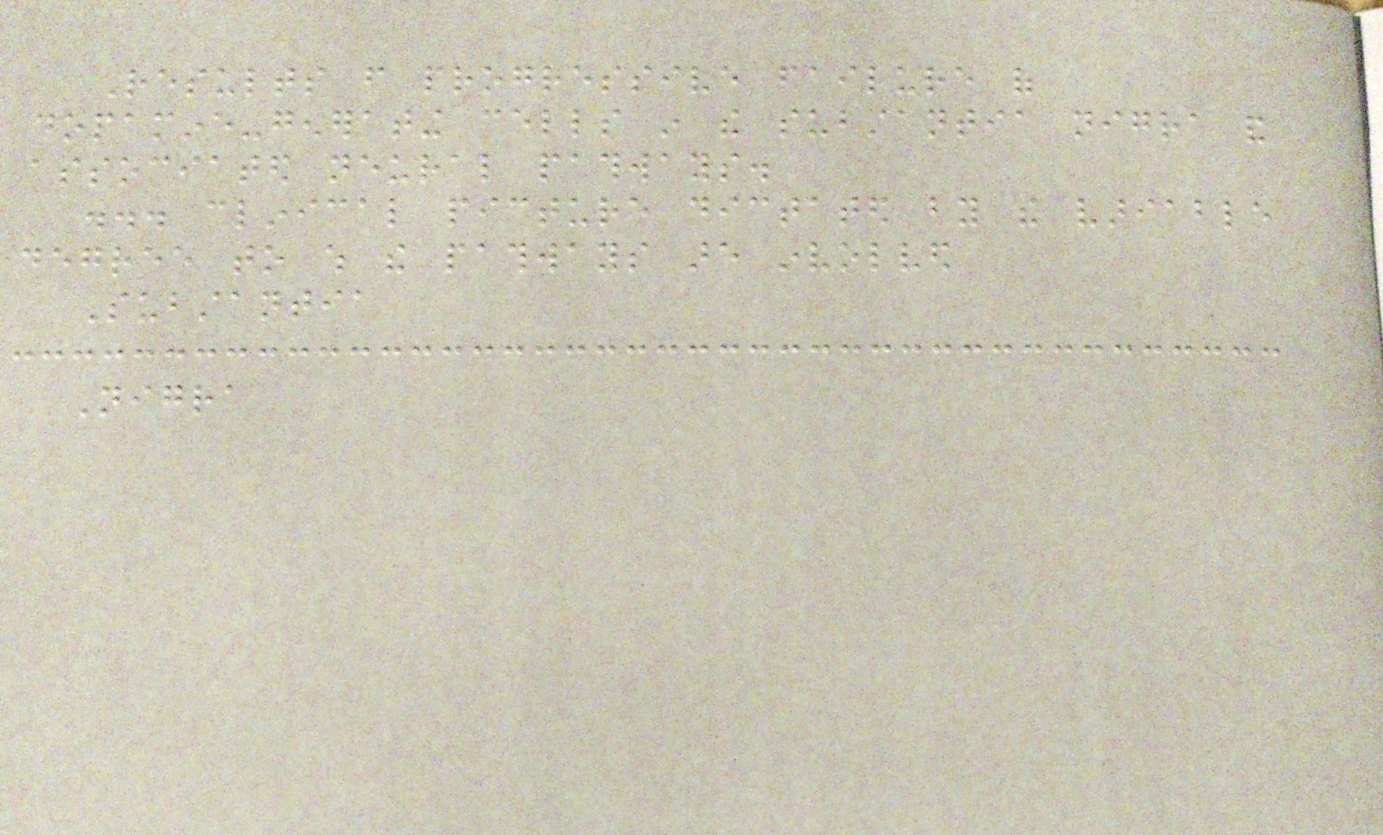Results from progressive failure of
dopamine-generating cells in the substantia nigra and
associated neural pathways.
... clinical picture dictated by the variable
degree to which the pathways are involved
Substantia
Nigra
